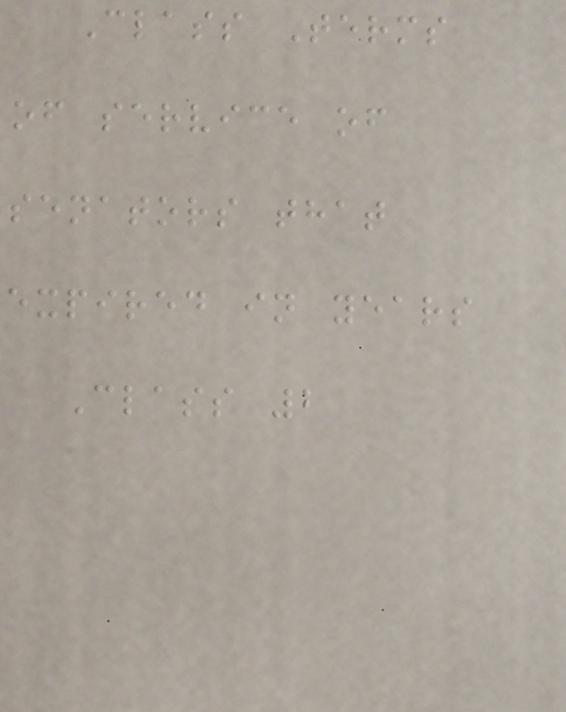Class Terms
of service of
senators that
expired in years
Class 2
